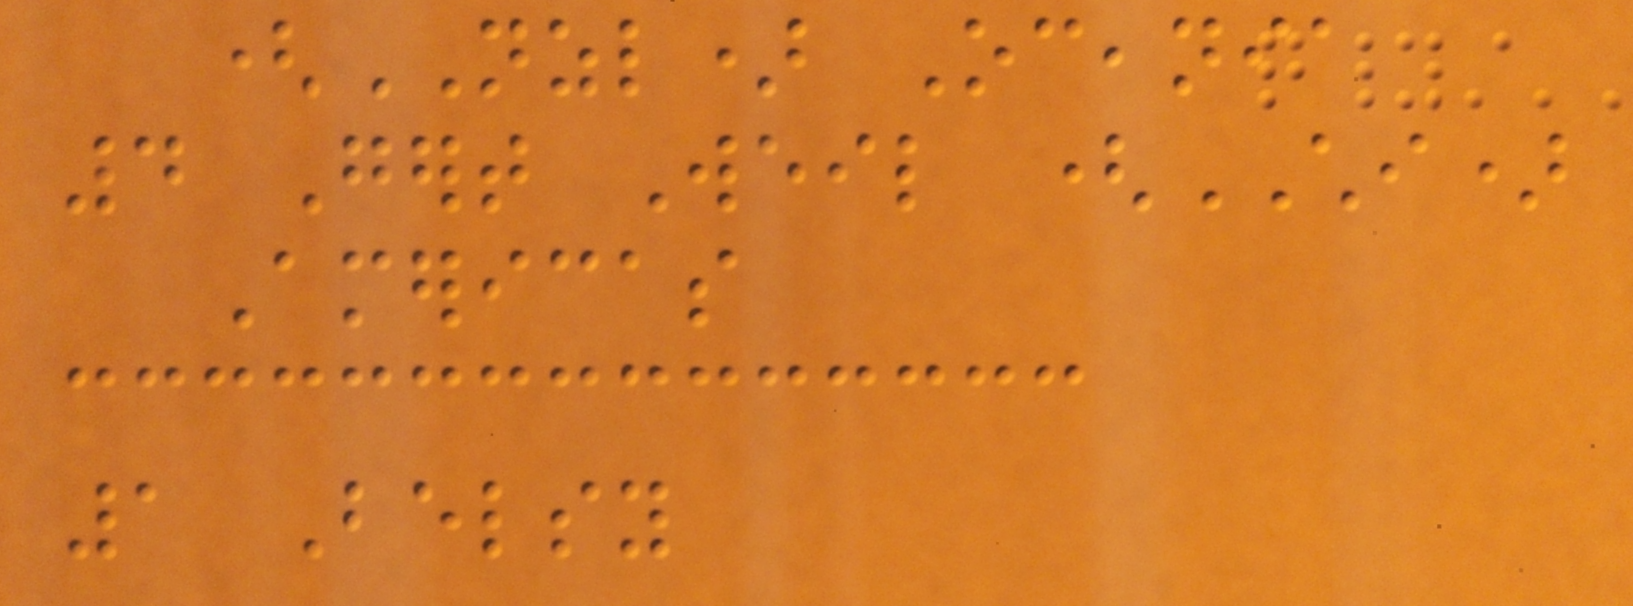(NZL) Oceania
4 Gert Weil (CHI)
Americas
1 Belsy
